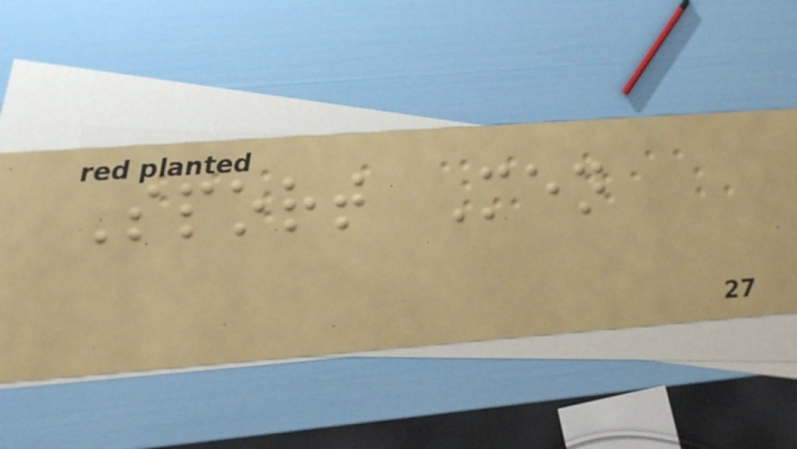Sport Men
